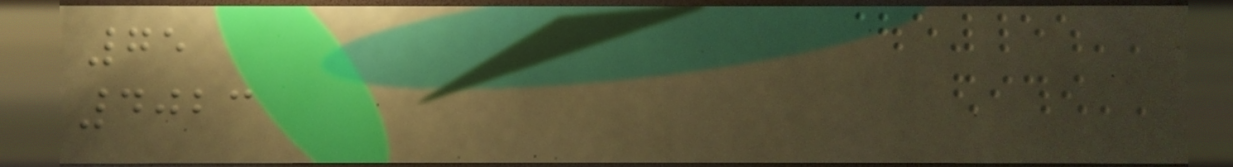75
4023
